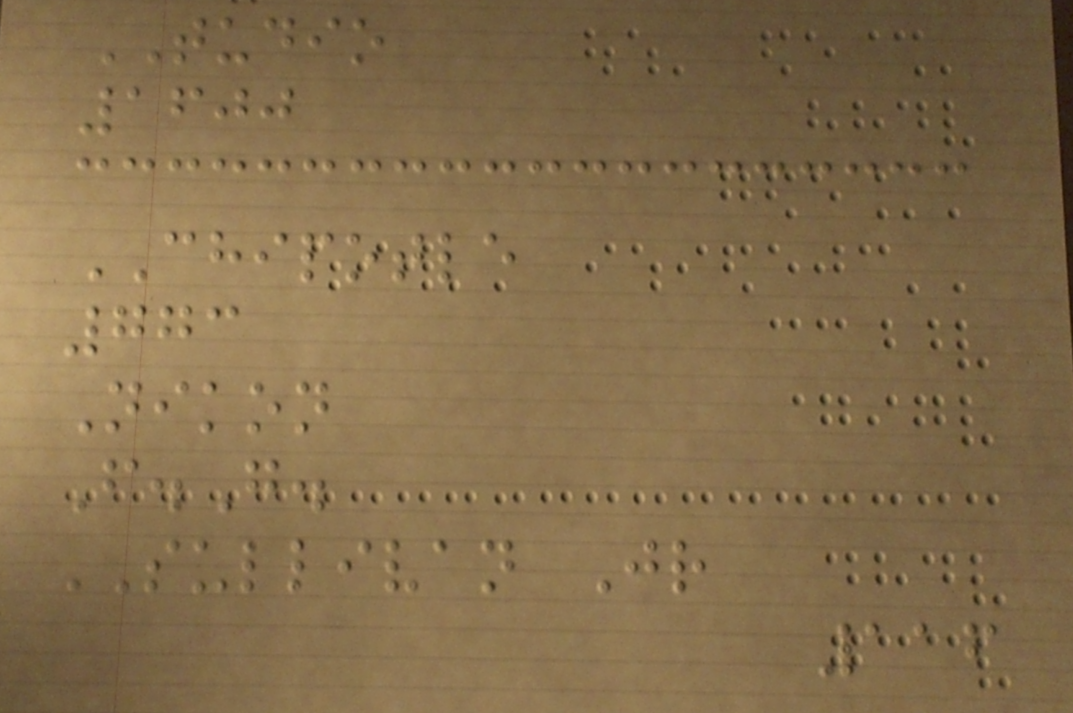TUDIO
1600
CHIPOTLE
773
Nikon
F.G.
SULLIVAN Jr
116
